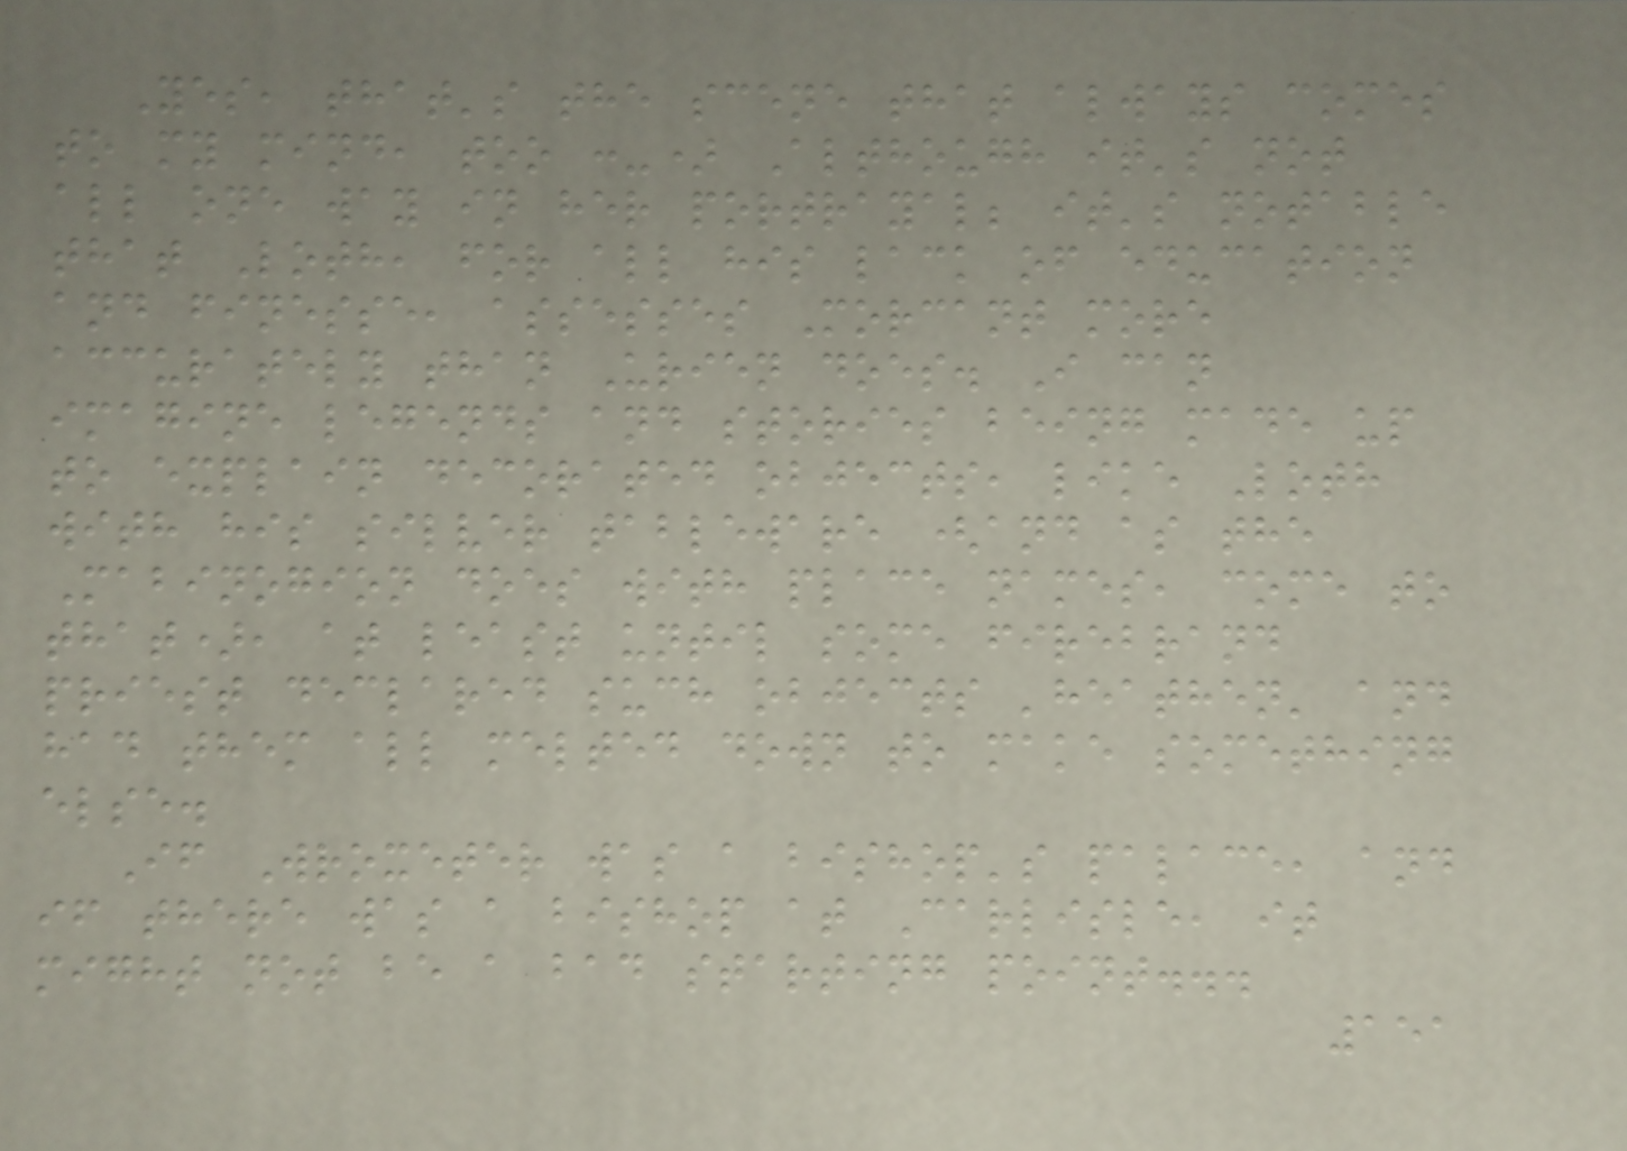Yes, that's the scene that always comes
to my mind, too :-) Although it's not
all one way in her portrayal; it's notable
that Loth, for all his lack of education
and finesse, assesses Morcant more
accurately than Urien does. I can
imagine legends and stories being made up
to explain decorated objects, like Loth
with his silver tableware (and as the
Mabinogion does with place names, come to
that), at least until some firebrand
priest declared such objects 'heathen' and
had them all melted down to make something
else.
If Wroxeter was a bishop's palace, and
if there was a bishop at Carlisle, it
might not be a bad starting point...
151
